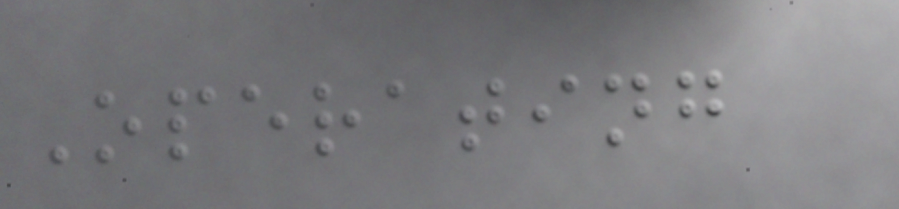Operating
